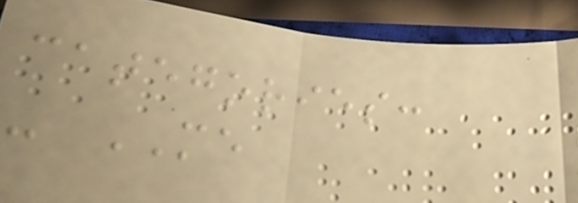categories:
- ME
